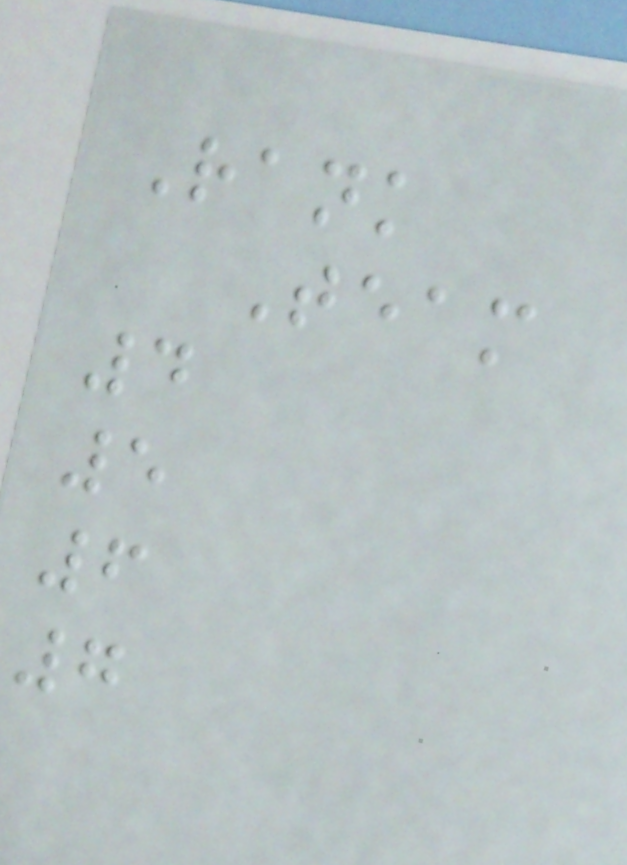Rank
Team
4
5
6
7
